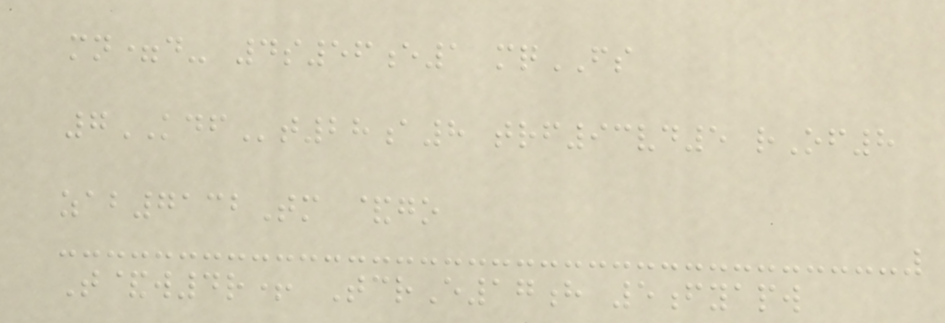mn=d- 4s56e1 mqFS
7KDFt28a8 trf93vd5 rOf8
zab7132Tm &go
T&w4r+ TcrE17h 5fyapw
